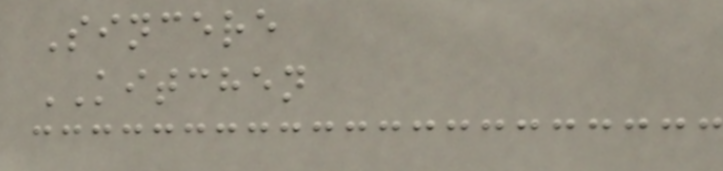Sincere
KITCHEN
